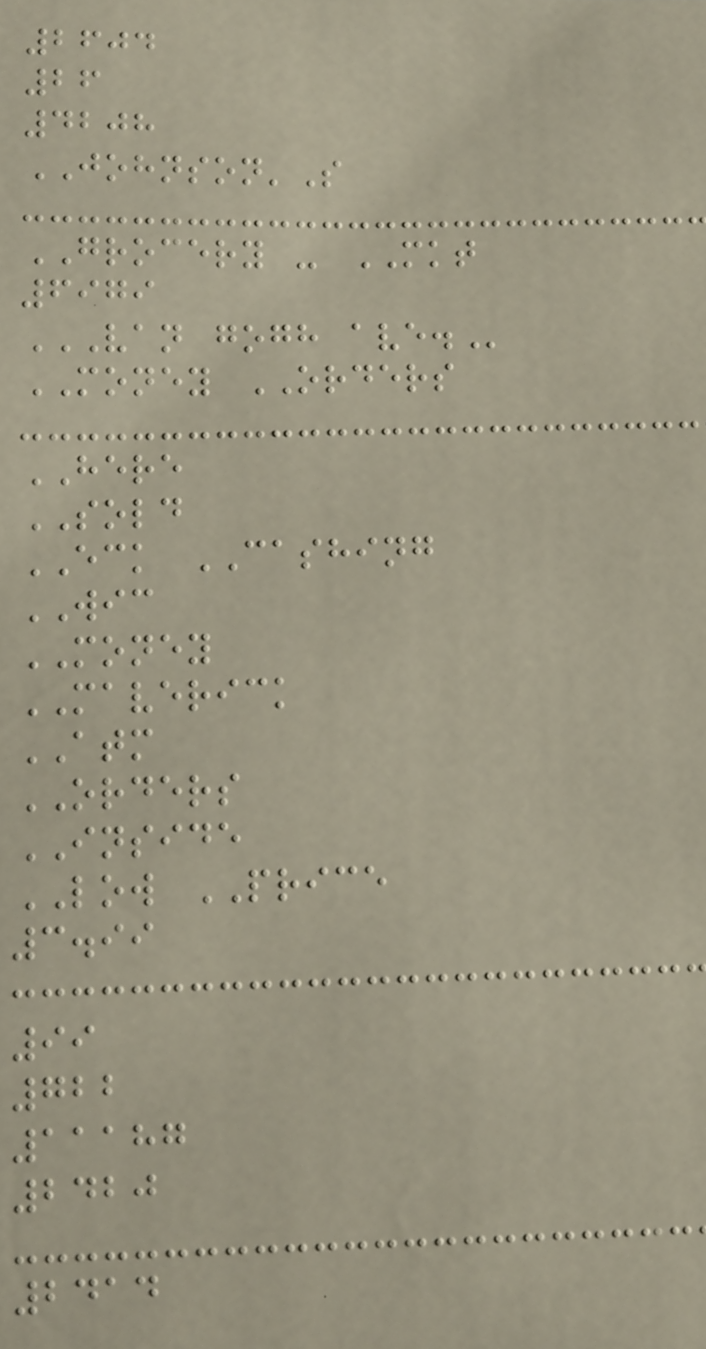2604
26
4208
JOHNSON'S
GROCERY - MKT
6979
VAN GOGH AVE.
MONEY ORDERS
HERE
SOLD
ECK CASHING
WIC
MONEY
MAVERICK
ATM
ORDERS
INSIDE
LOW PRICE
3.99
99
722
11187
2420
2414
